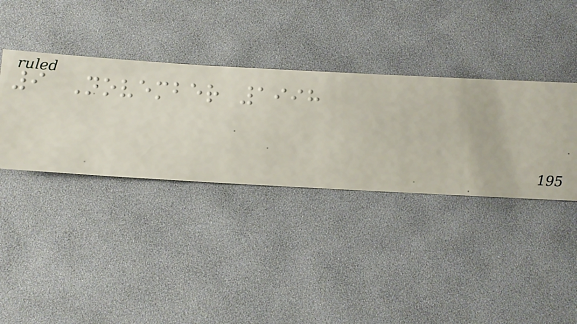9 November 1998
